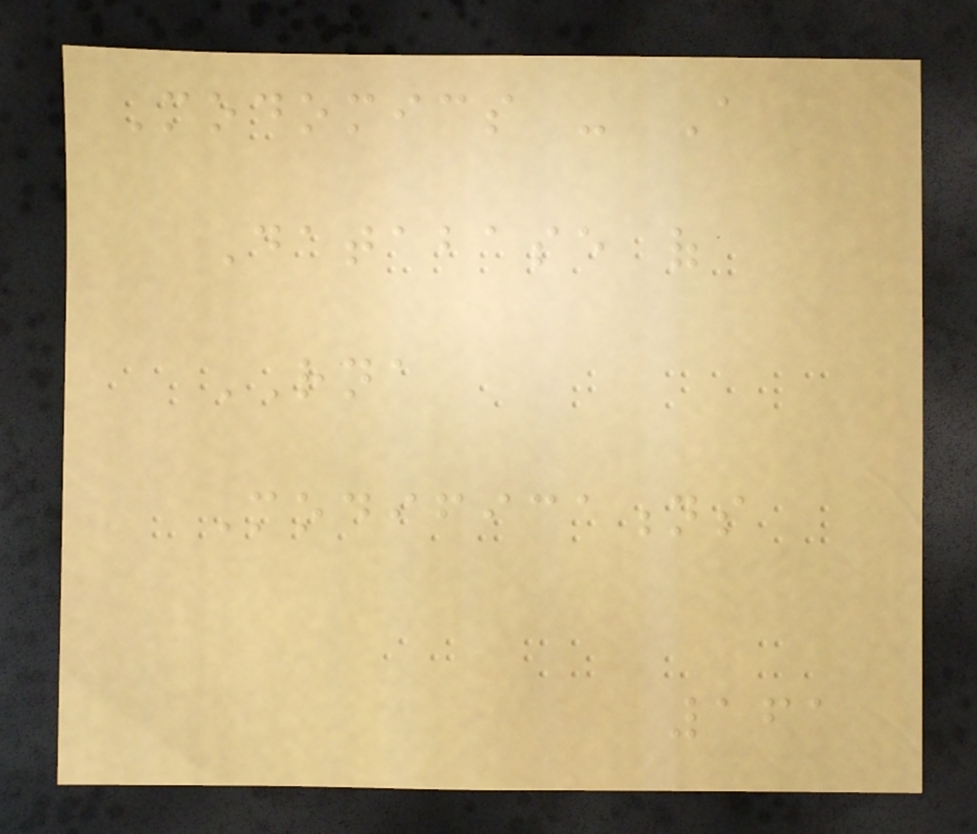Modomics - A
Database of
RNA
Modifications
161
